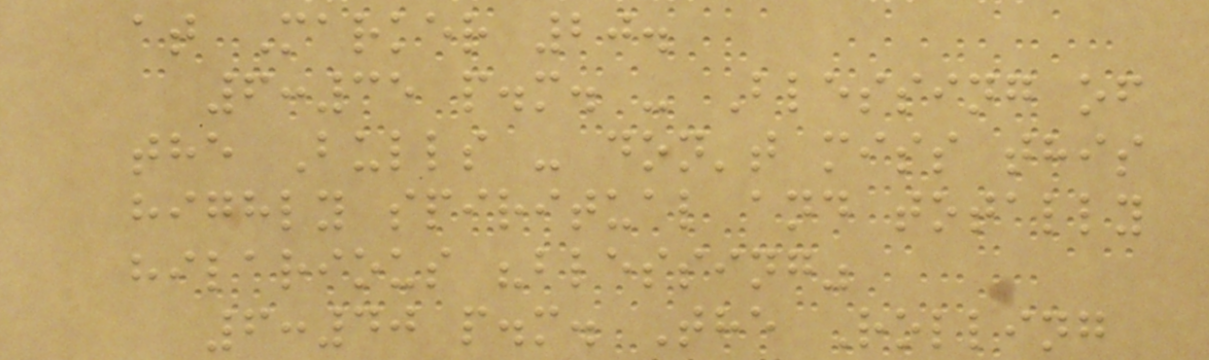at Marker 20.
6:35 p.m. - Blessing of
the Bulls - don't miss this
highly spiritual and totally
hilarious "blessing"
6:40 p.m. The Rolling
